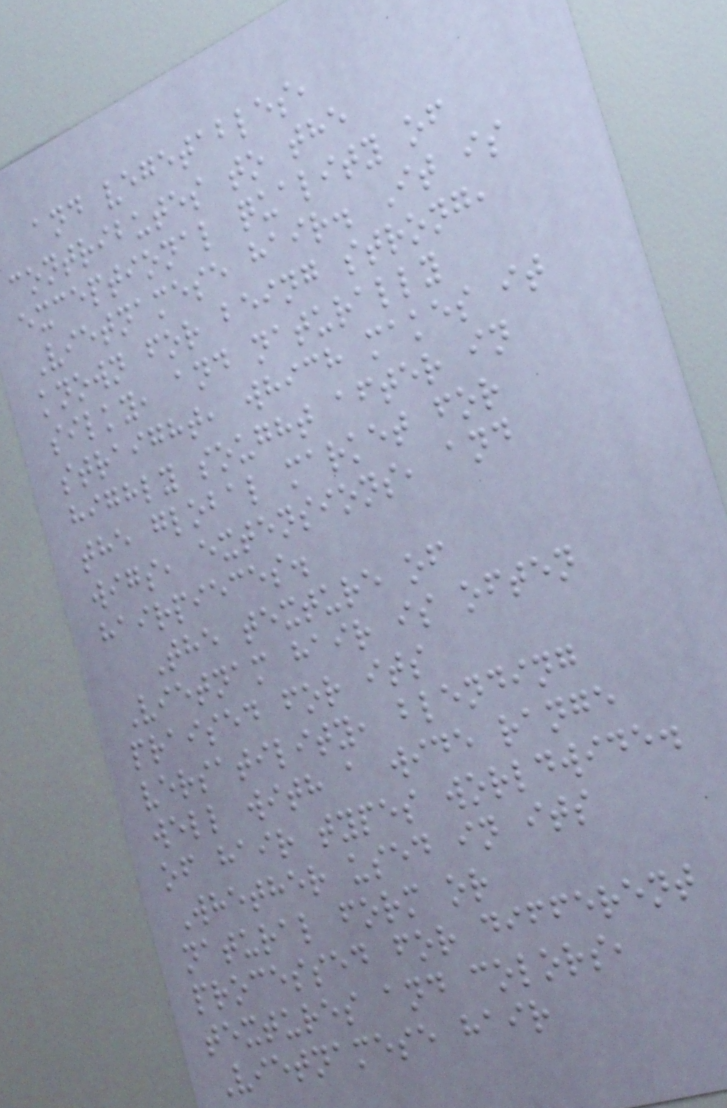and vegetables,
contributes to the
exceptional quality of
Vietnamese hair. It is
known for being strong,
silky, and naturally
straight, which makes it
highly sought after in
the global market for
wigs, extensions, and
hairpieces.
The texture of
Vietnam hair is often
praised for its
versatility, blending
well with a wide range
of hair types worldwide.
Whether used in its
natural form or
processed for different
textures and colors,
Vietnamese hair
